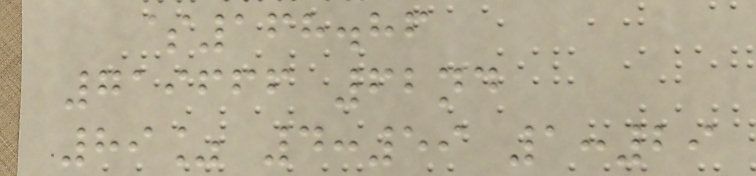$168.86
719666 62nd
89% 4:59 1:29
